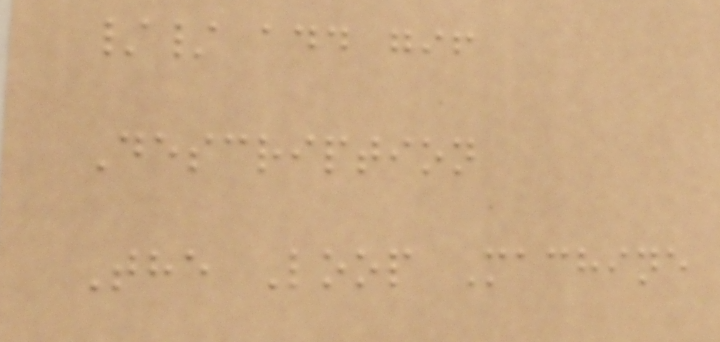// add gif
Description
The Loop Machine
